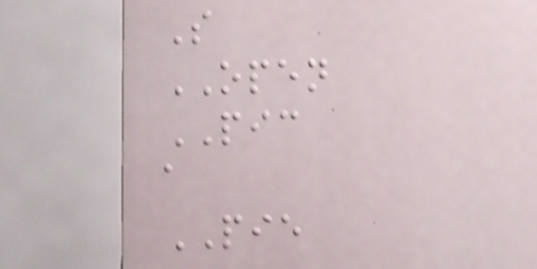S
OPEN
PIC
a
PIE
